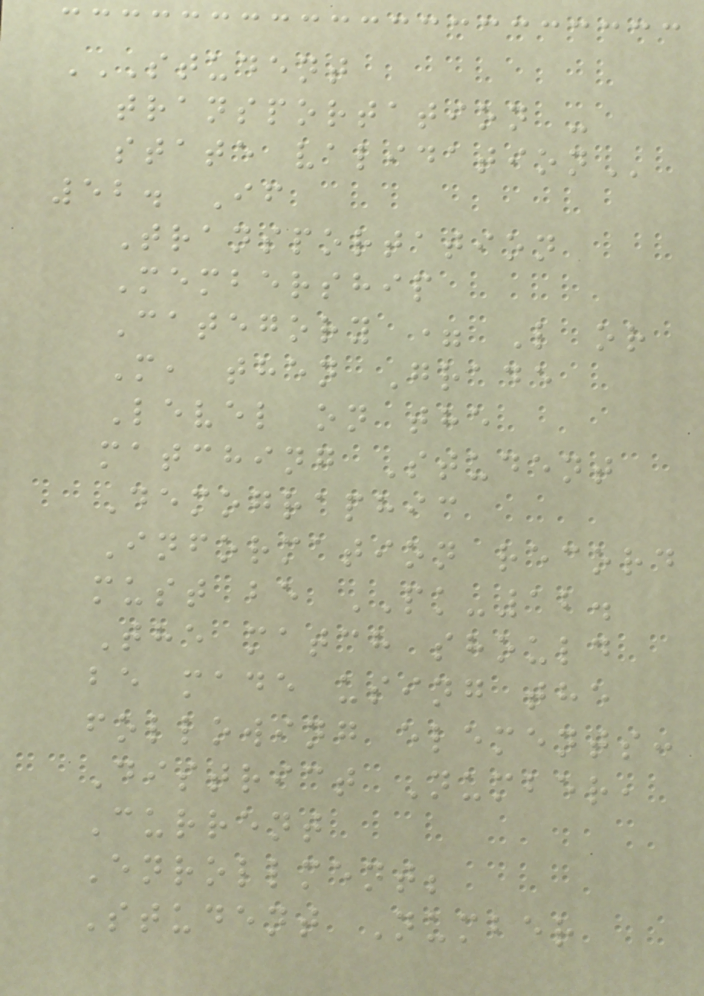STUDENT
TRANSPORTATION -
STATE VALIDATION
52. If
Transportation
Membership
Category = L or
M, then Grade
Level on the
matching Student
Demographic
Information record
must be PK-12.
The match should
be made using the
following elements:
District Number,
Current
Enrollment;
Student Number
